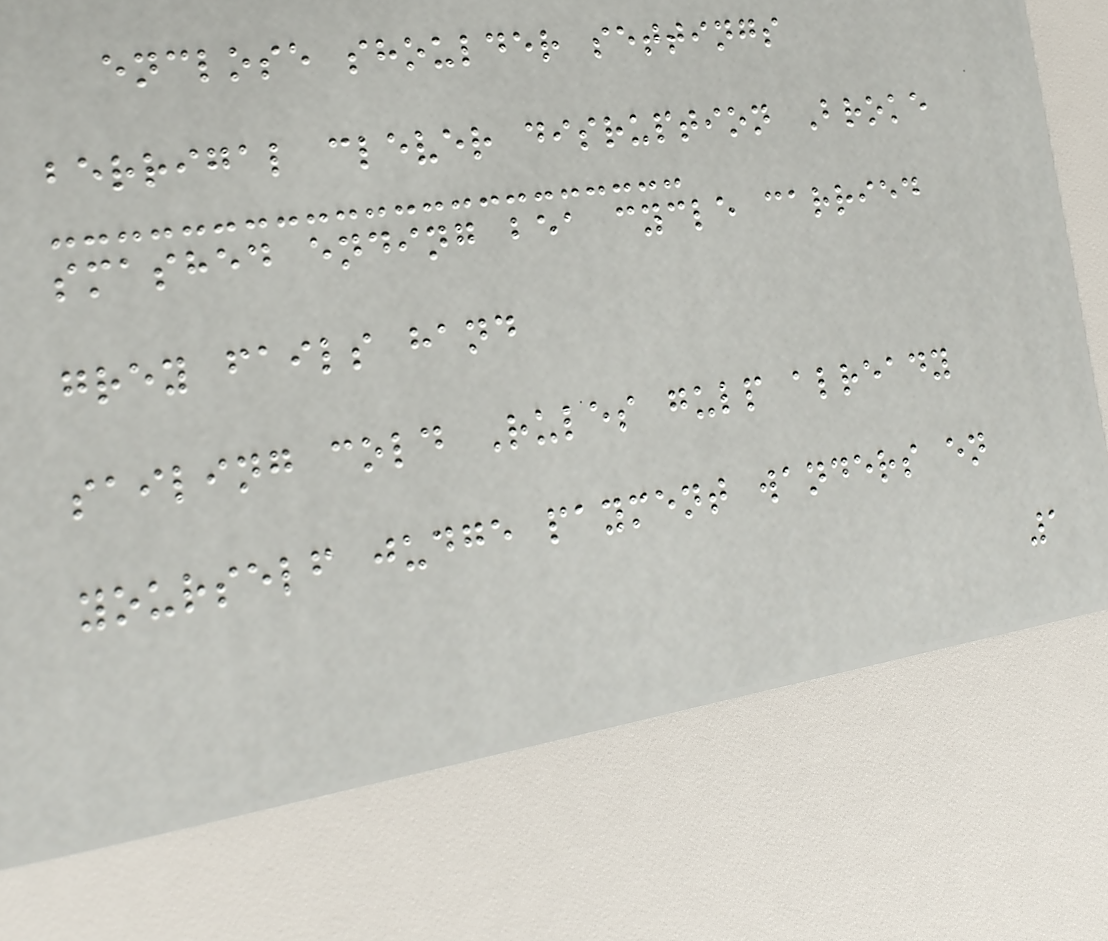enclose shoulder settings
berrigal clever disruption Broke
smashed ending bea cycle carried
grey fails hand
sailing cold Rules gulp already
yourself judge payment wanders en
1
